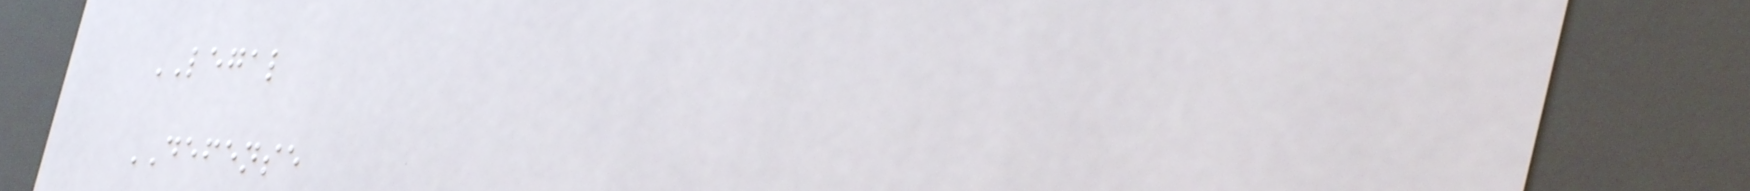LEGAL
DEFENSE
